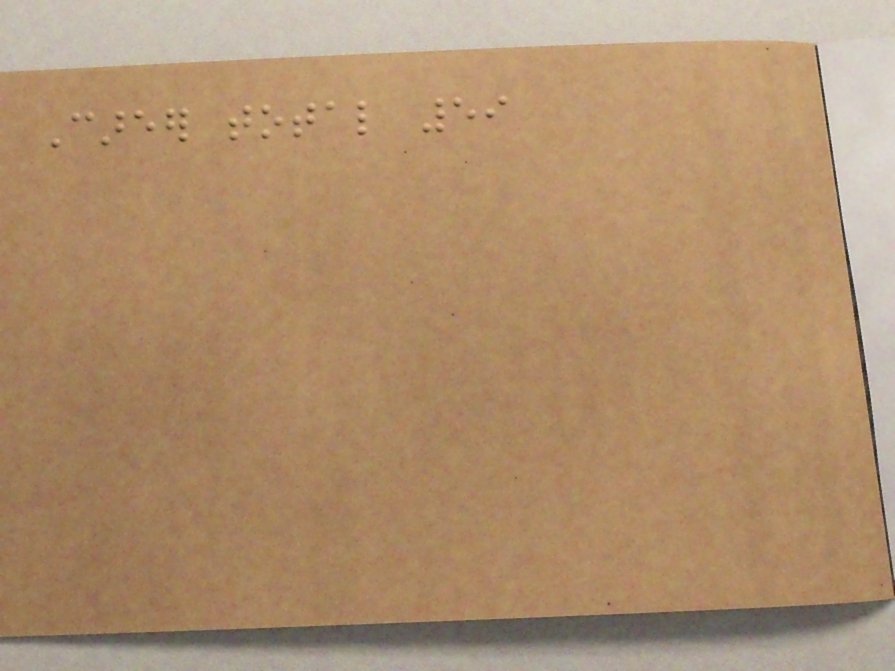Career total 59
